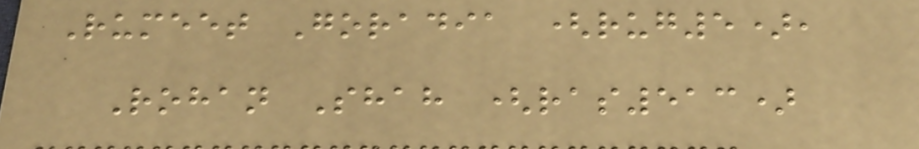Rumeet Goradia (rug5),
Rohan Shah (ras513)
